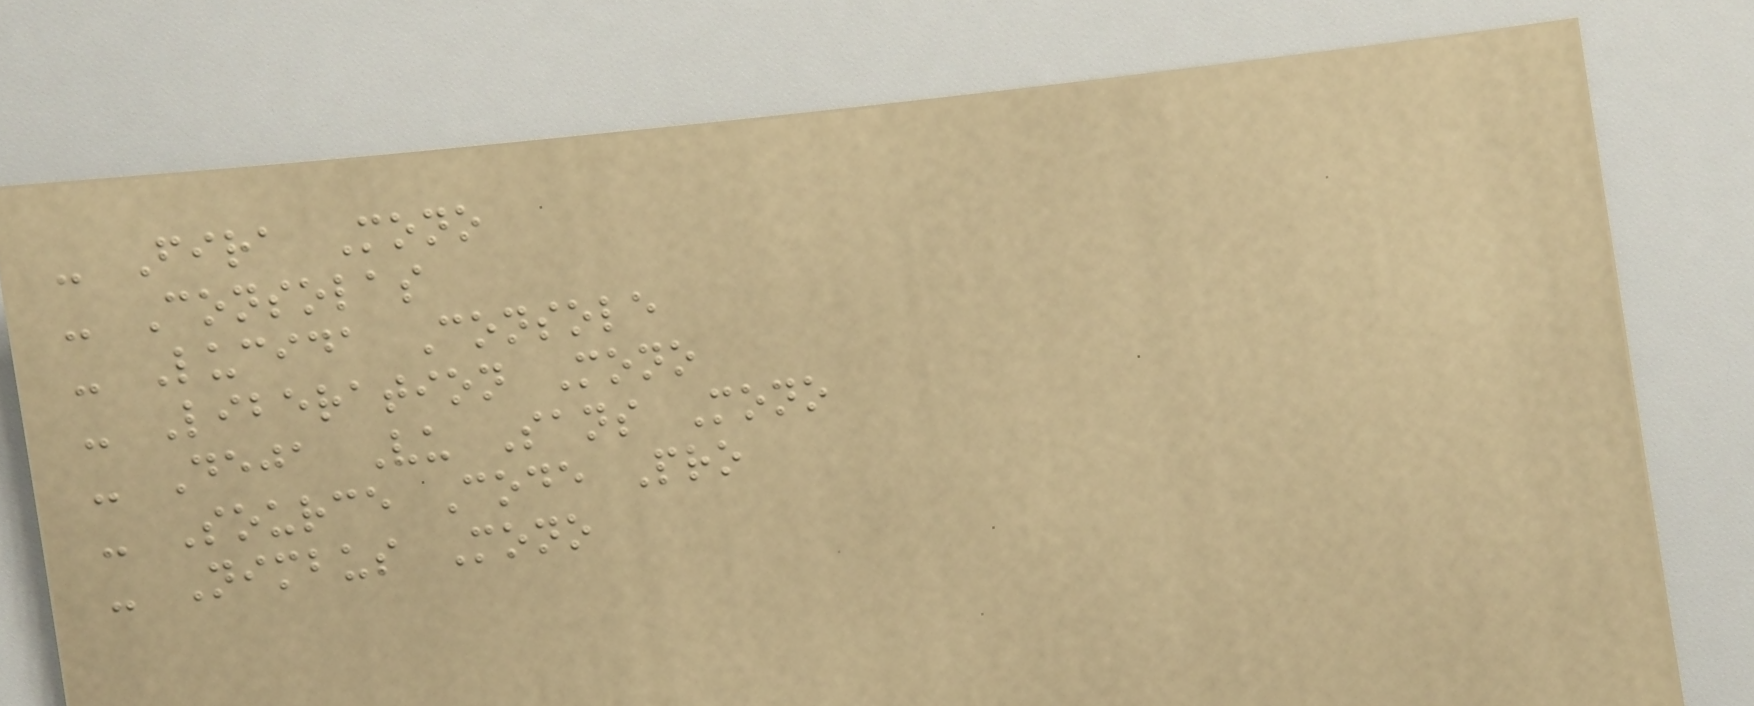- Fira Mono
- Consolas
- Lucida Console
- Liberation Mono
- Deja Vu Sans Mono
- Source Code Pro
- Nimbus Mono
